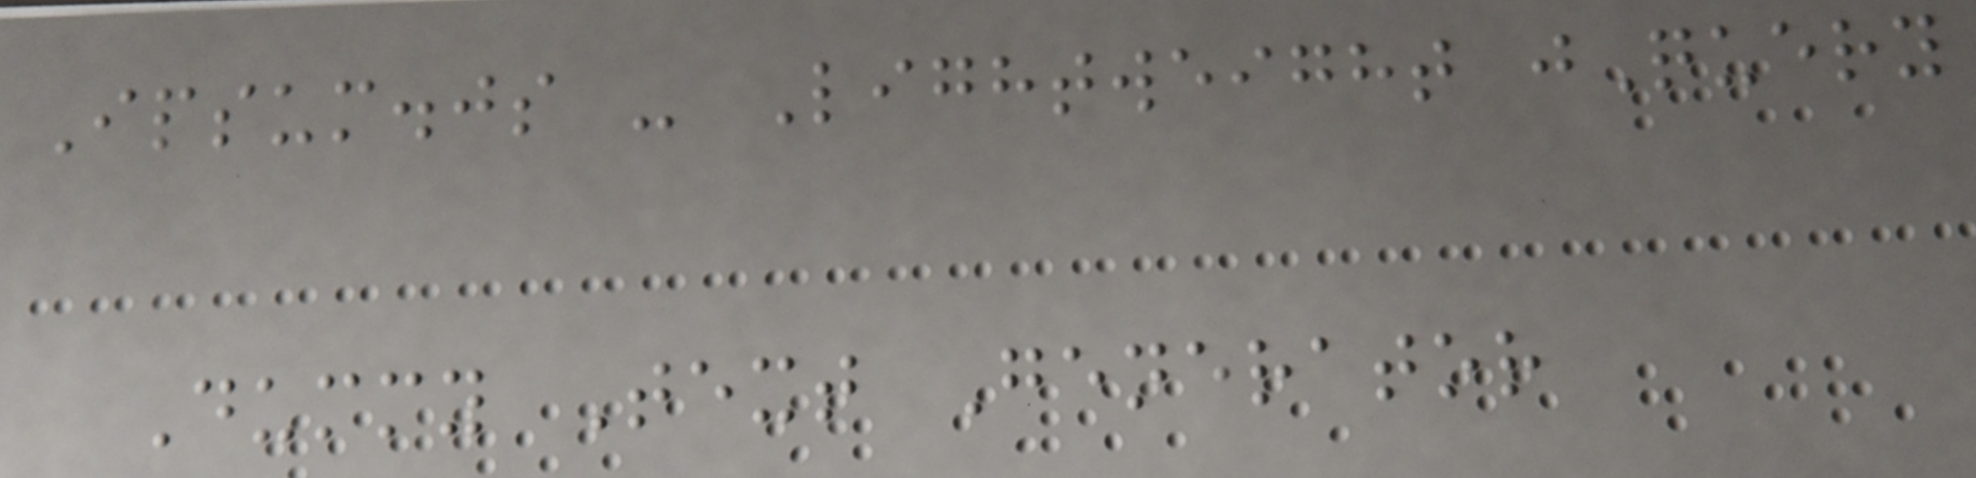Ipsum.js - Lightweight jQuery
Dummy Text Generator
